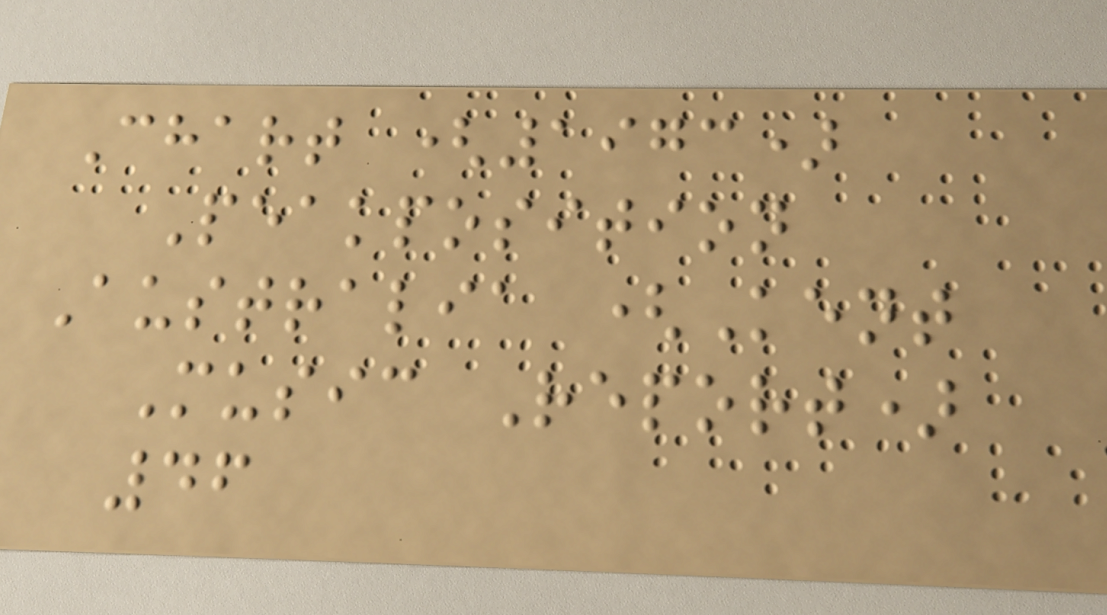Chart (1973)
Peakposition
Australia (Kent
Music Report)
46
